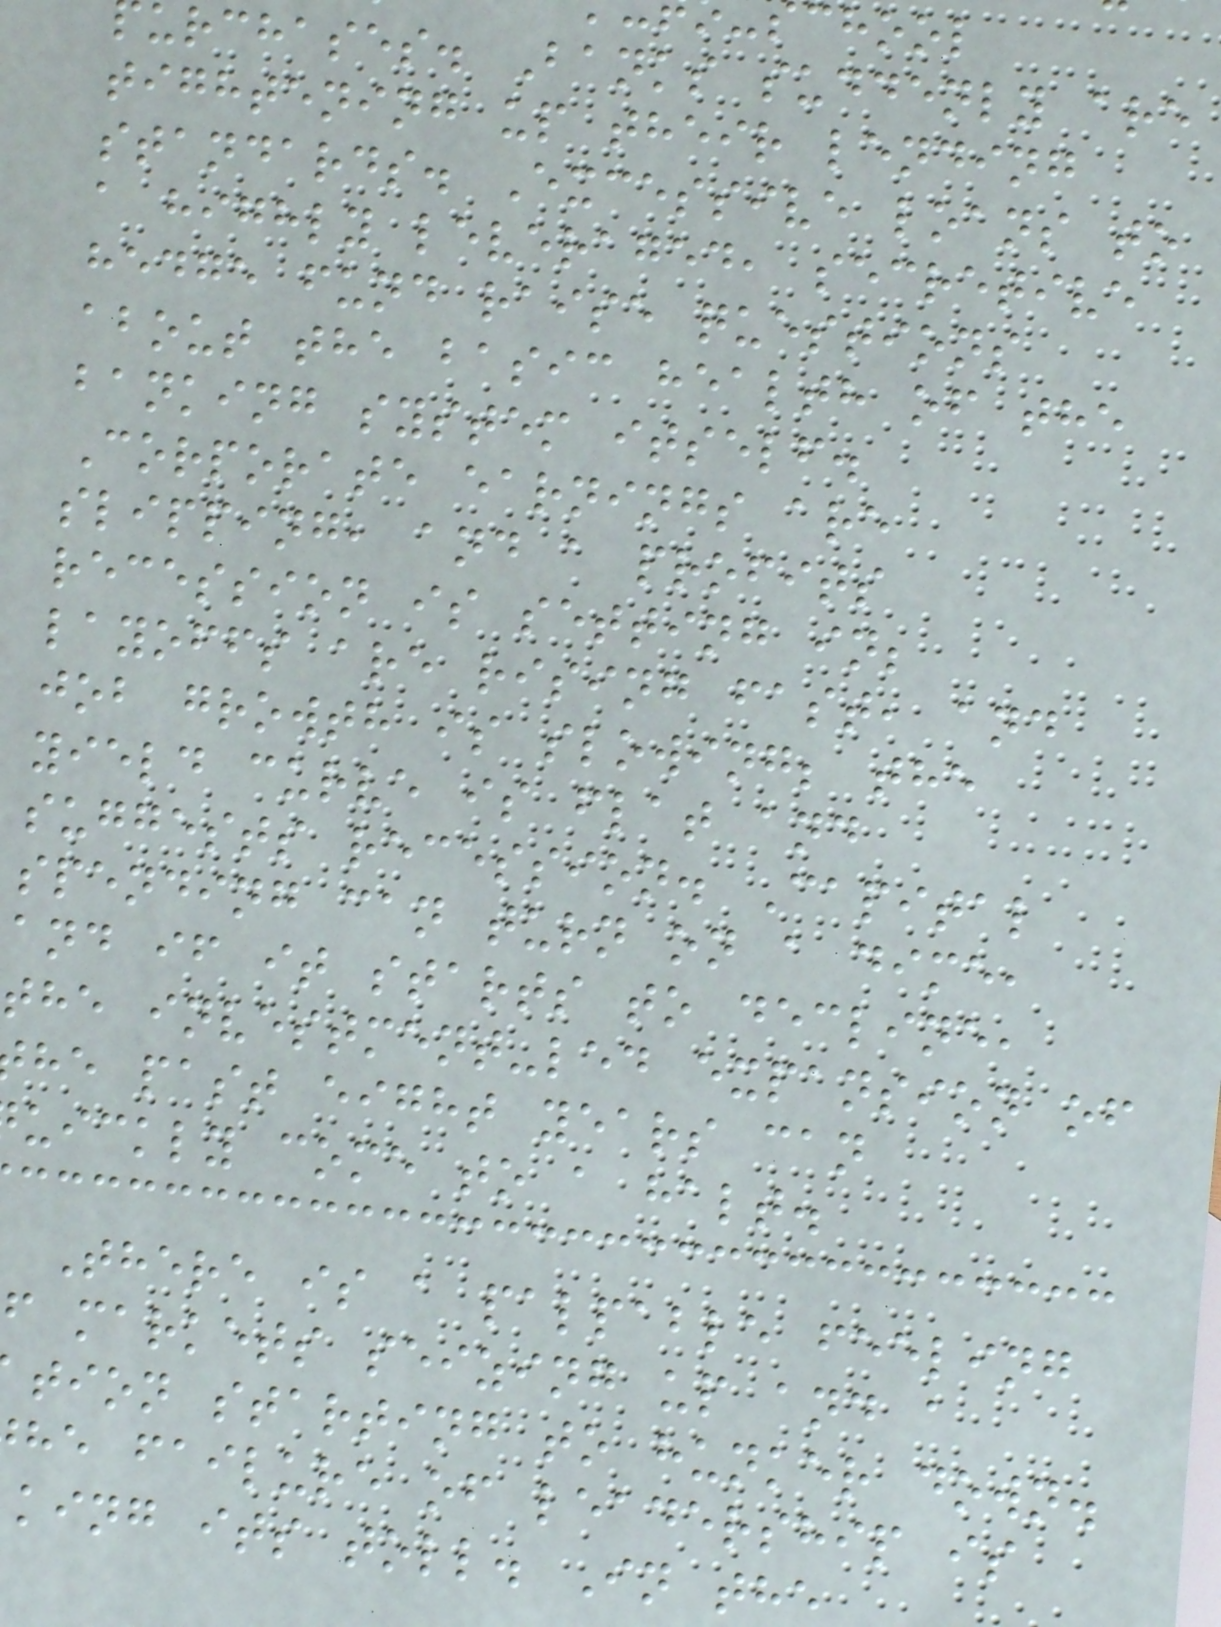urchases. Banks suddenly are
tightening up their lending
standards. Excessive loans to
a highly leveraged, secretive
hedge fund raise questions
about the basic health of the
banking system itself.
Corporate earnings are
slipping, and a profits
recession is setting in;
layoffs are rising fast, and
job growth is slowing; the
yield curve is flat and
suggests recession. Capital
spending can turn on a dime,
and if it starts to decline,
the investment-led expansion of
he past eight years can
uickly come to a halt.
There is a palpable feeling
f markets seizing up and a
tion starting to hunker down.
he failure of leadership is
king its toll. In the
